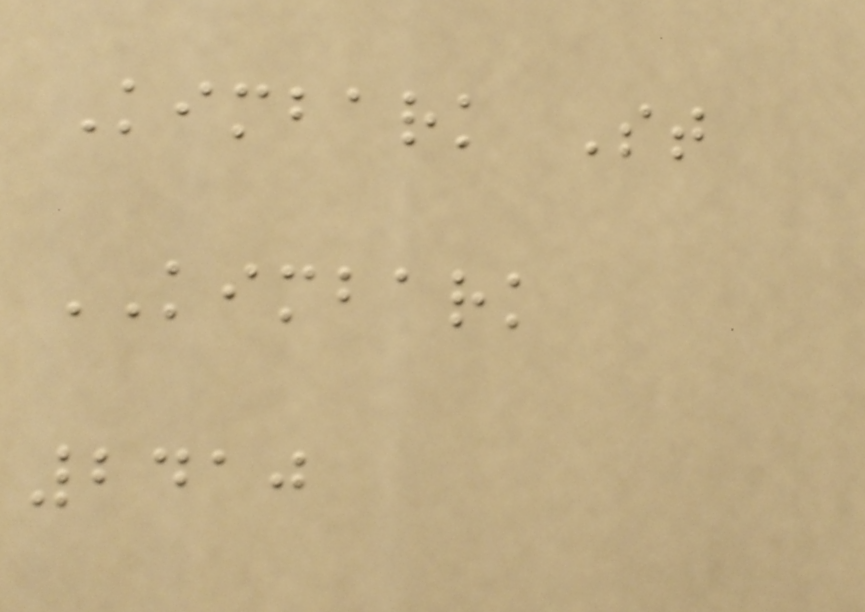Kimbark St
KIMBARK
2410
